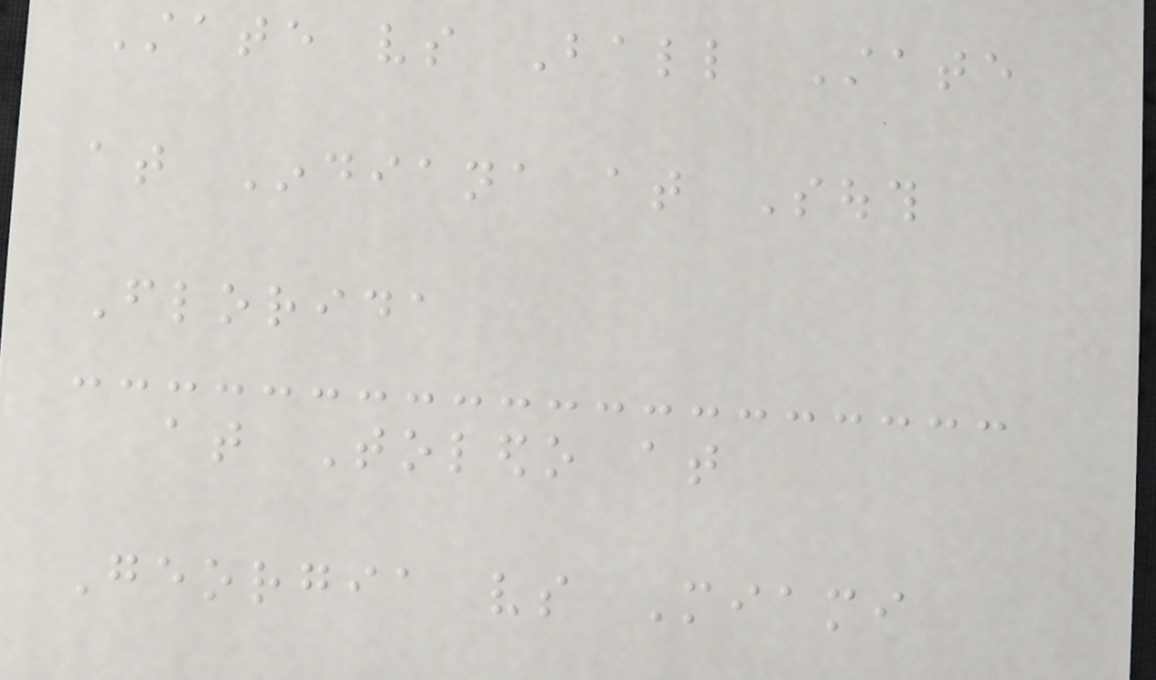State vs Ball State
at Indiana at South
Florida
at Toledo at
Georgia vs Miami
